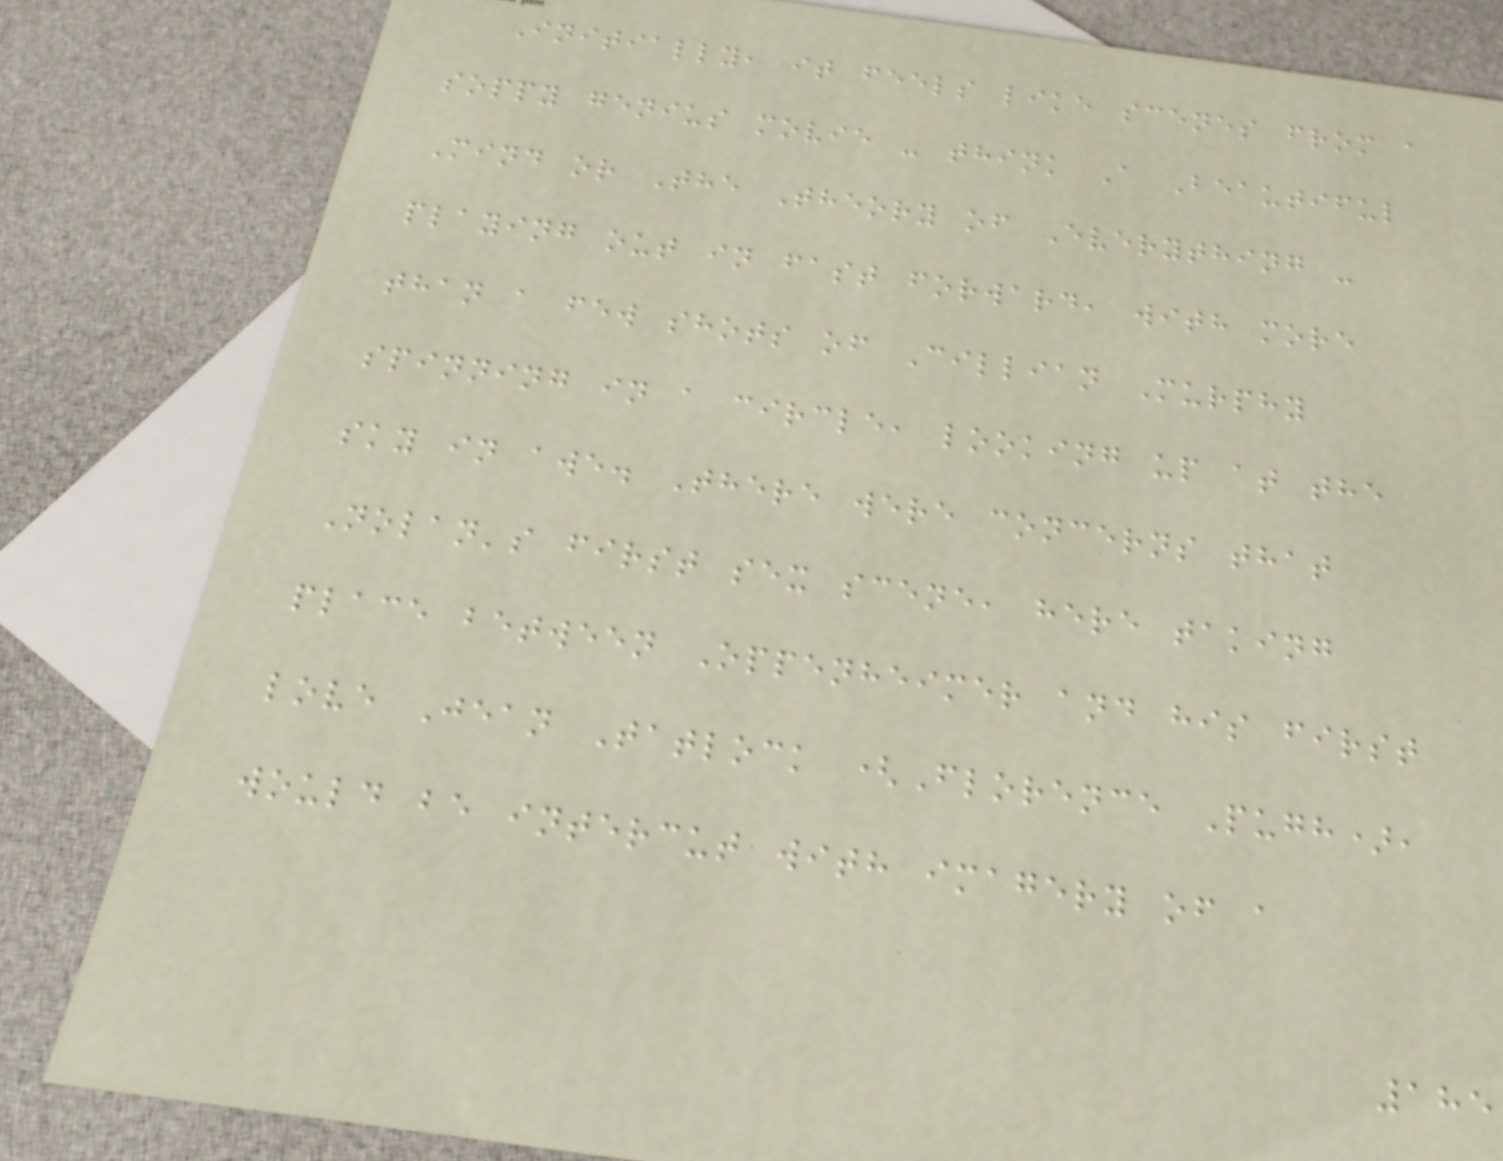Initially, it feels like scenes from a
soppy genius movie - think A Beautiful
Mind or The Theory of Everything -
playing out in fast forward, with more
than a few shots of Cillian Murphy
spinning in a circle, looking up at the
sky in awe. There were concerns that
Nolan's first sex scene, here taking
place between Oppenheimer and his first
love Jean Tatlock (Florence Pugh),
would be intercut with imagery of a
185
